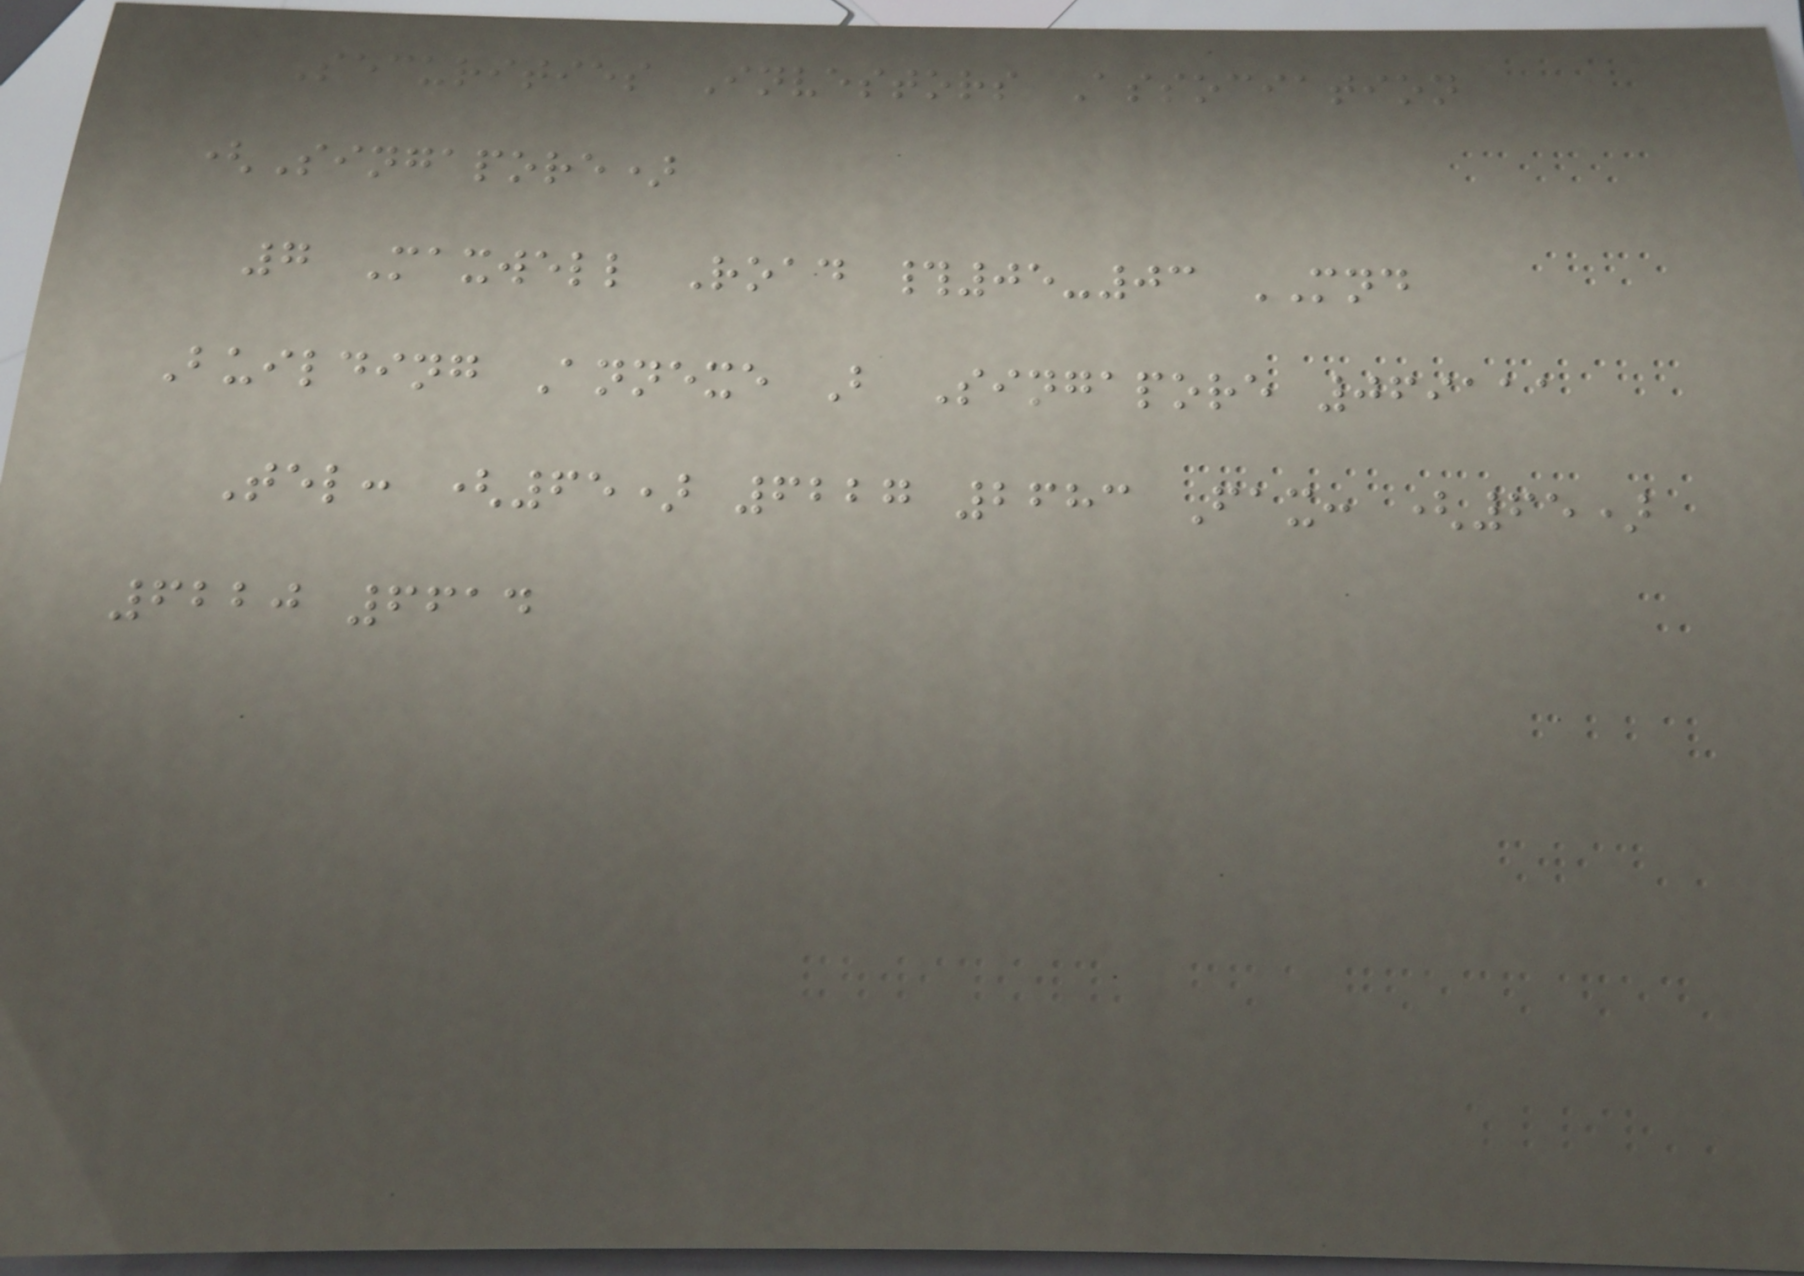Securities Investors Association
(Singapore)
7 Maxwell Road #05-03 MND
Building Annexe B Singapore 069111
Tel: (65) 6227 2683 Fax: (65)
6220 6614
